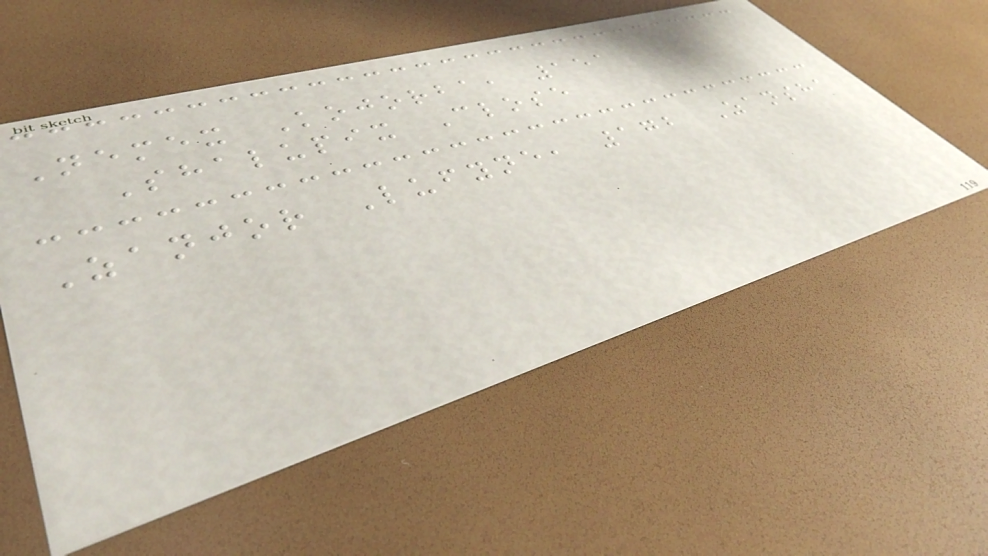Nemex Kojorba, 151
Shalupix Close
Zanjor Lufyne, 172 Zansha
